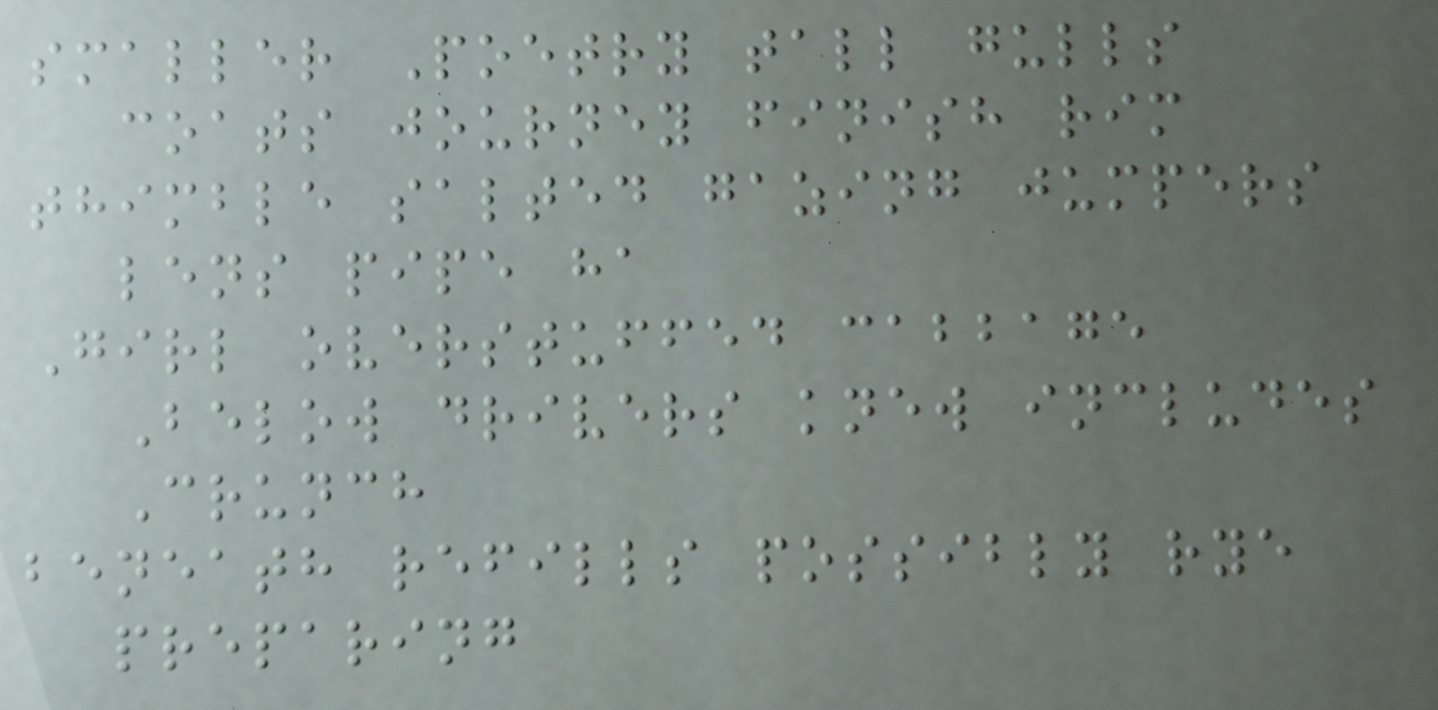smaller Poetry tall gulls
coats journey finish rim
thimble salted gazing jumpers
lens pipe ha
Girl overstuffed cabbage
Below drivers knew includes
Crunch
beneath refills possibly rye
preparing
